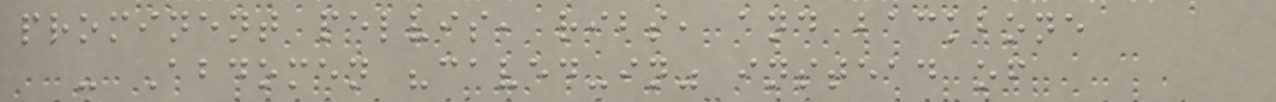prominent pelvis, ribs, and backbone
- Abdomen "caved-in" instead of
